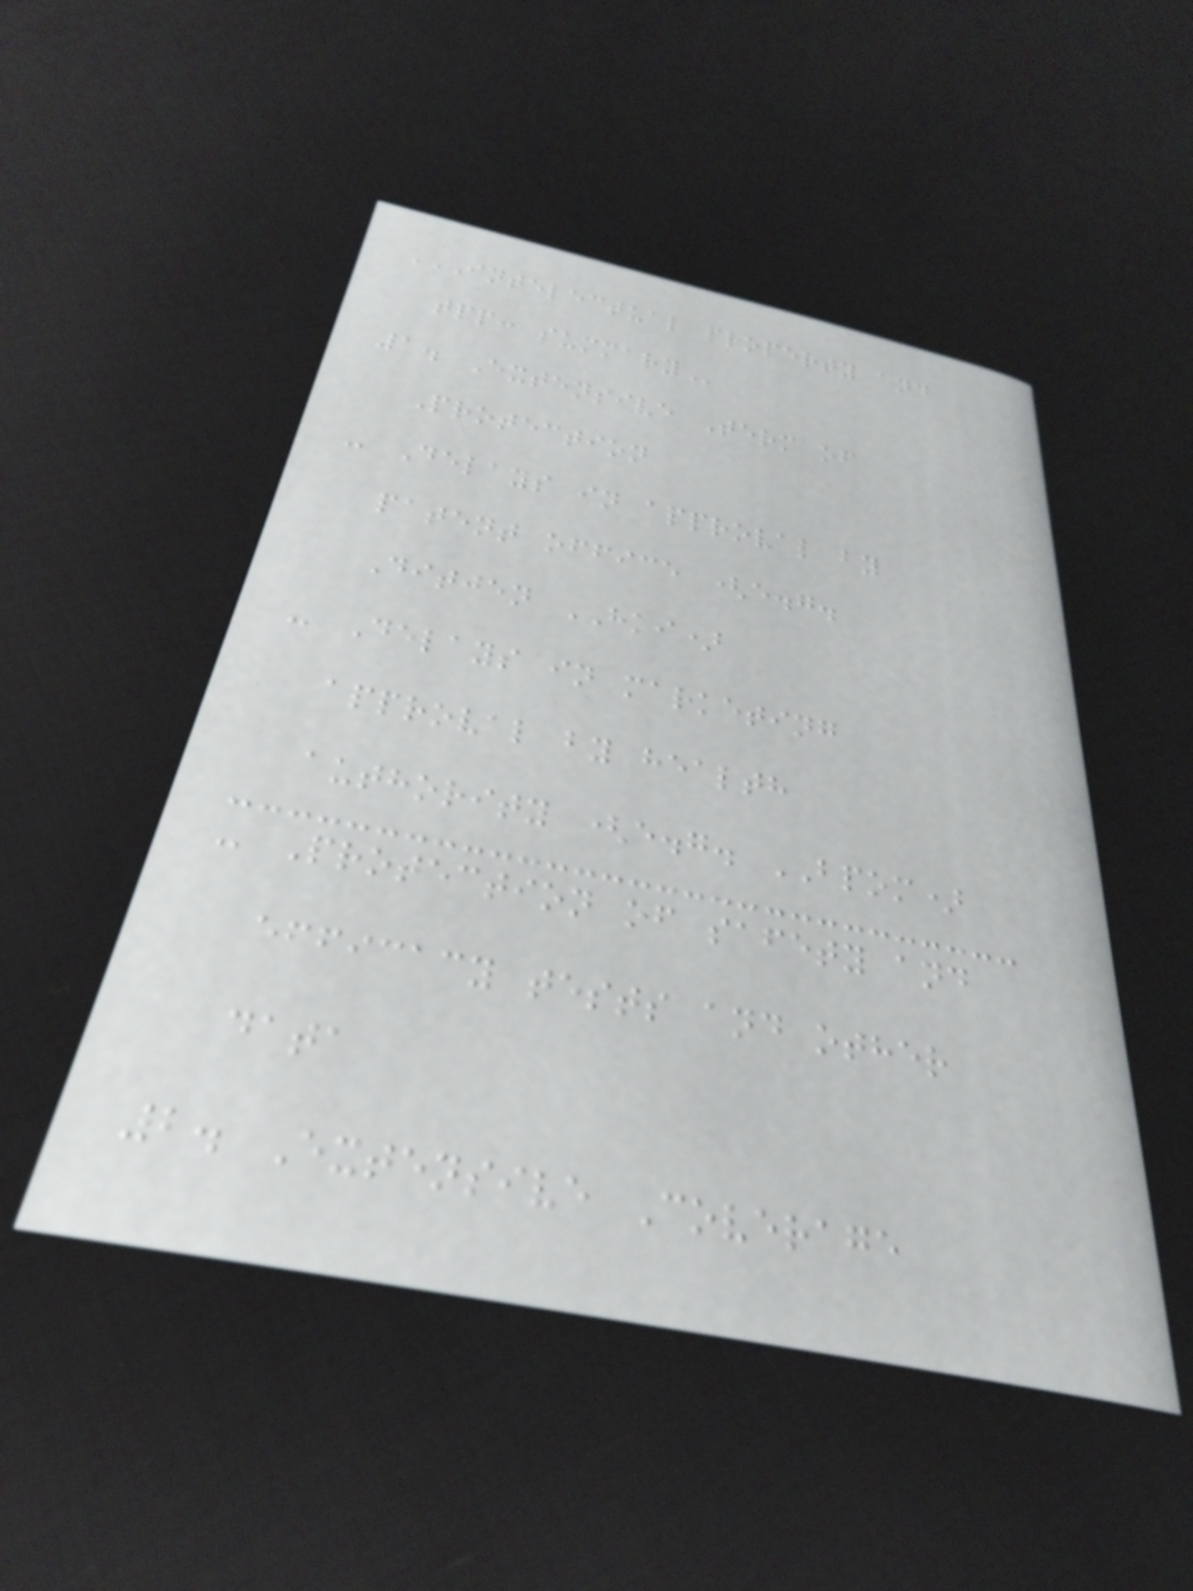INTELECTUAL PROPERTY AND
TPP: SUMMARY
1. Extensive Term of
Protection
- Delays in approval by
patent office (e.g.
Ditjen HKI)
- Delays in marketing
approval by health
authority (e.g. BPOM)
- Protection of safety and
efficacy tests and other
data
2. Extensive Coverage
